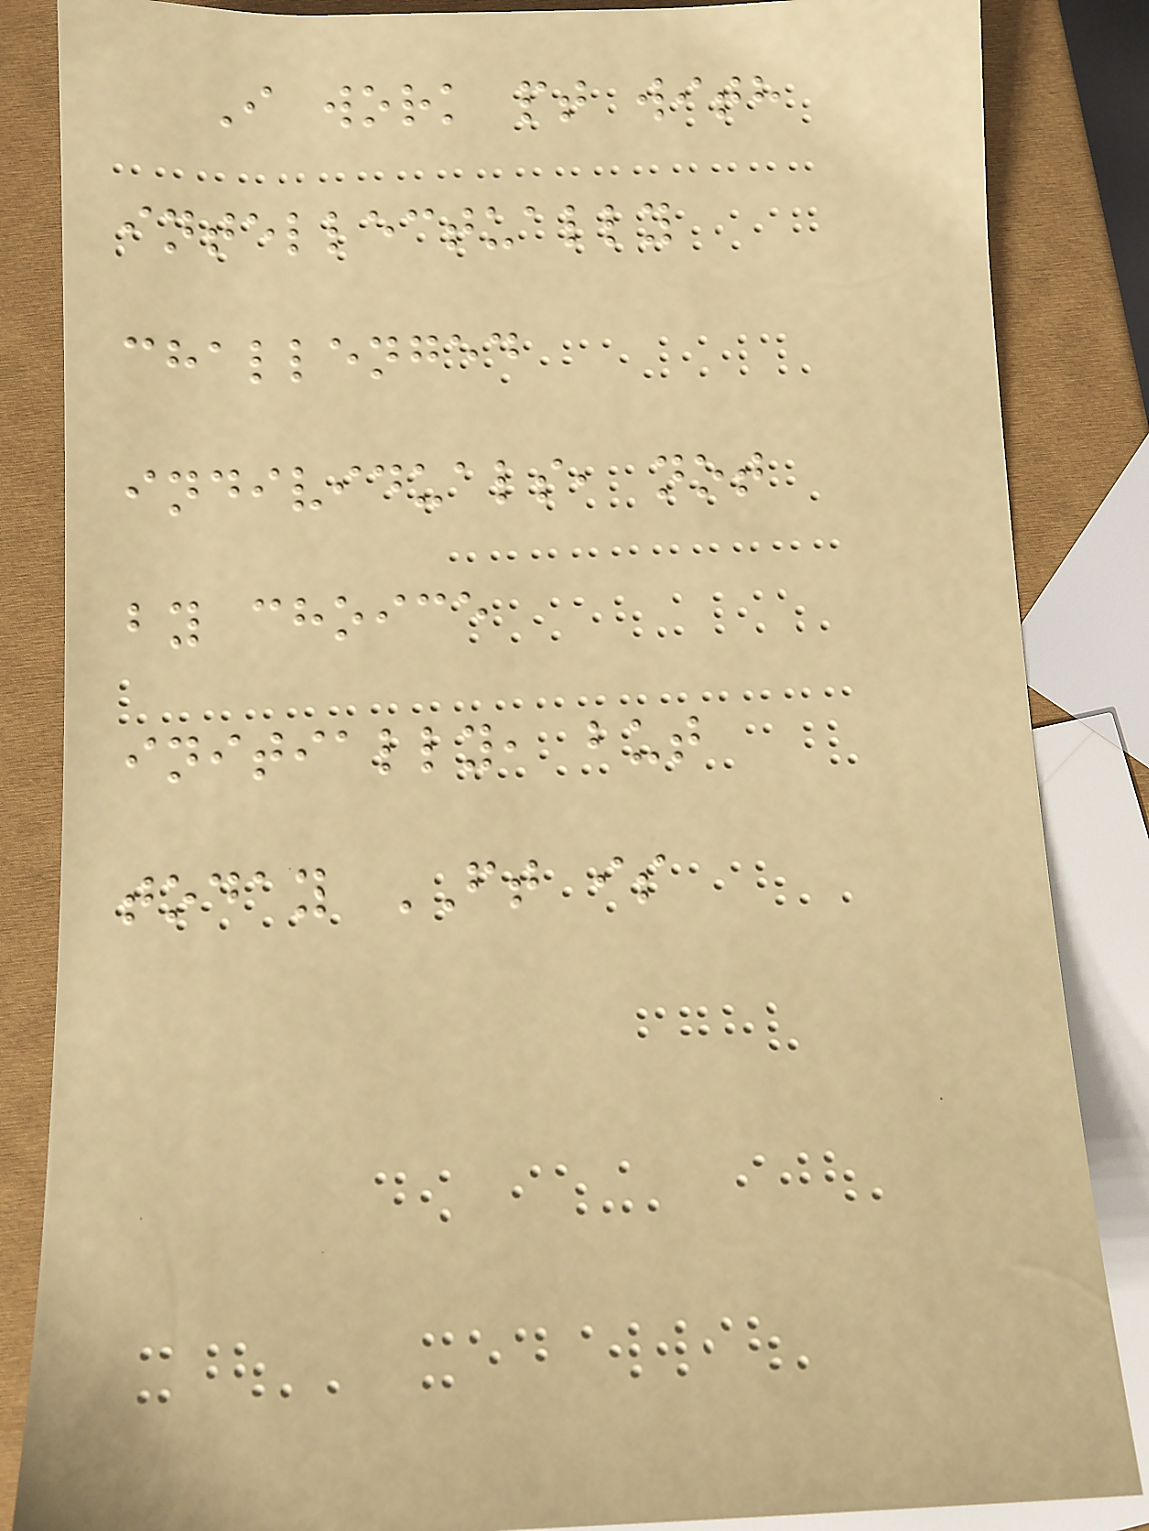I work pt with
intellectually
challenged
individuals, not
by choice
initially, but
today FT is
